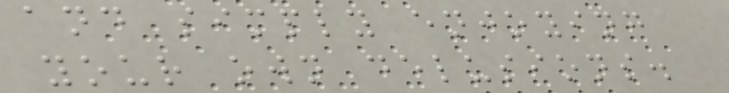and simply enjoying
your own delusions.
